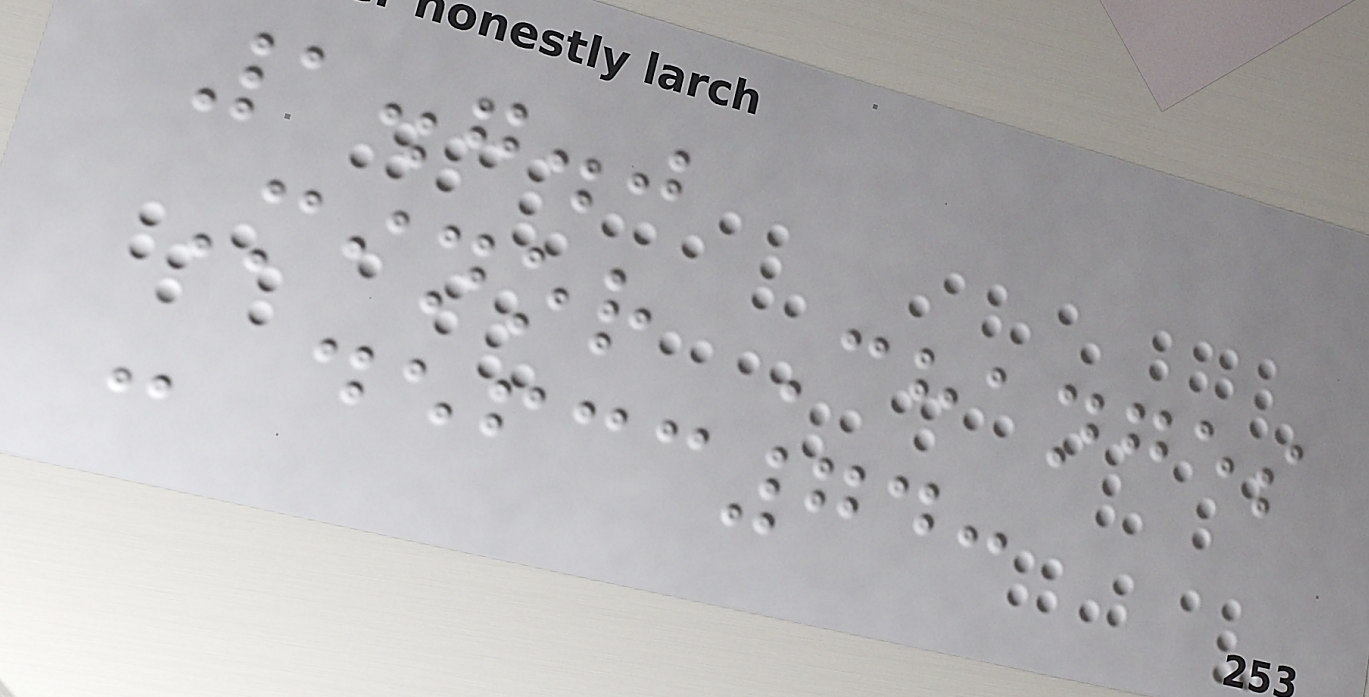1.7.0
Minor Changes
- defcc74:
